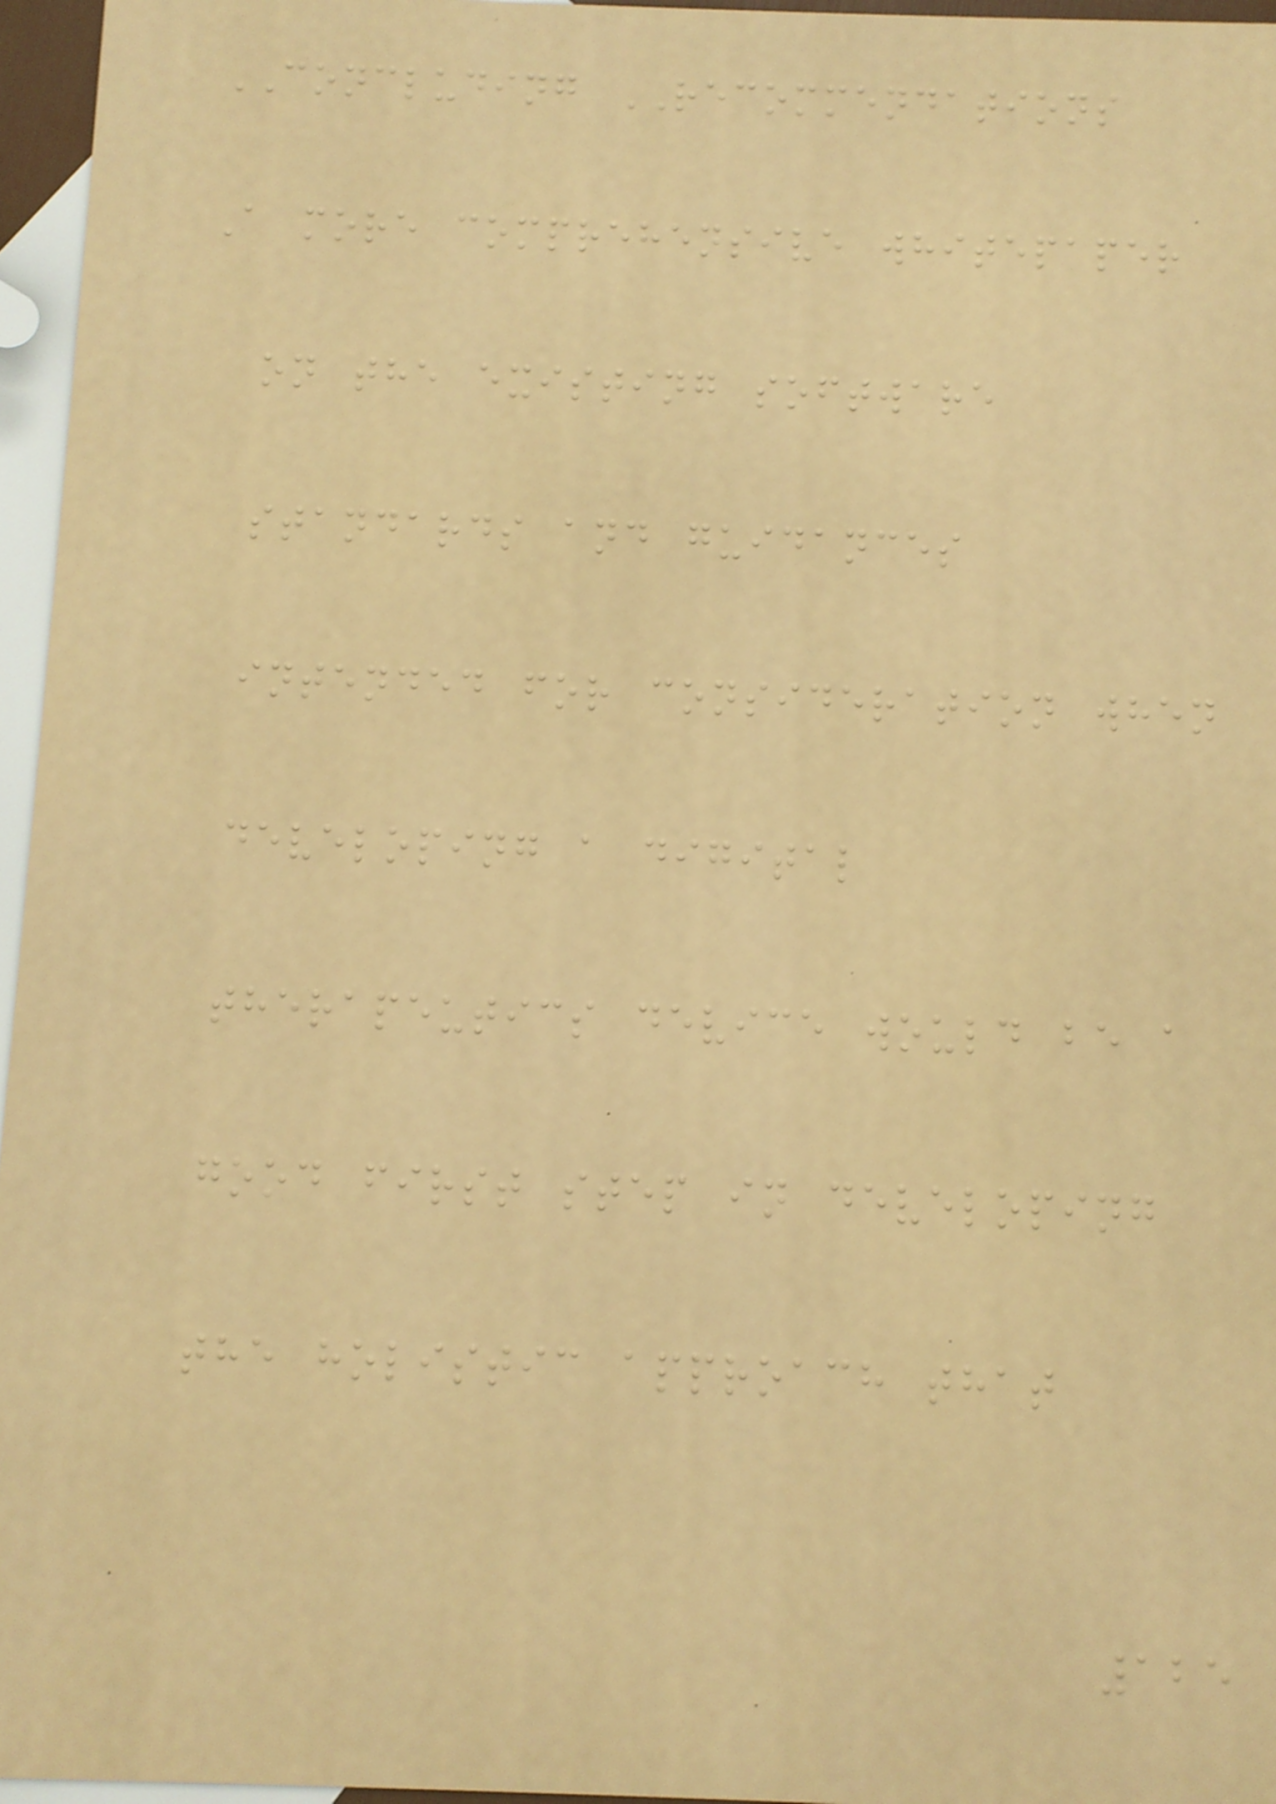CONCLUDING RECOMMENDATIONS
A more comprehensive whitepaper
on the existing software
standards and guidances
intended for consideration when
developing a digital
therapeutics device would be a
good first step in developing
the holistic approach that
125
